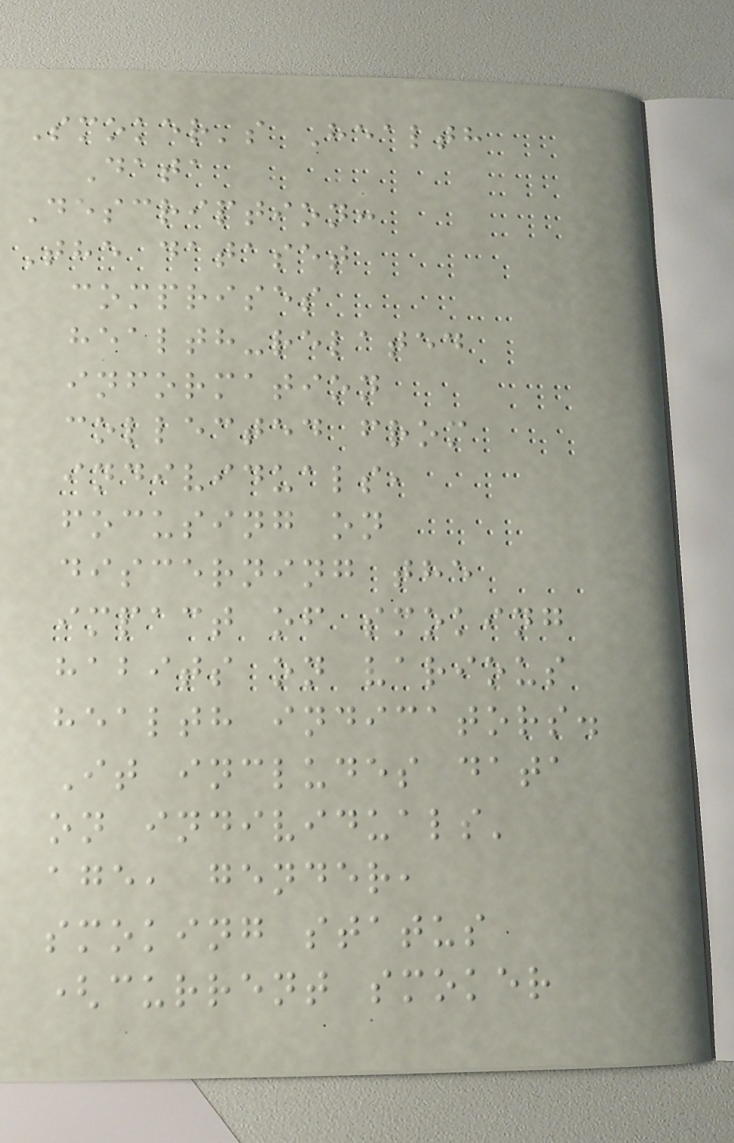Smoker's Health
Data
Description:
The dataset
comprises
health-related
information
collected from
individuals,
focusing on
discerning the
impact of smoking
habits on various
health indicators.
It includes data
on individuals'
age, gender,
smoking status
(current smoker
